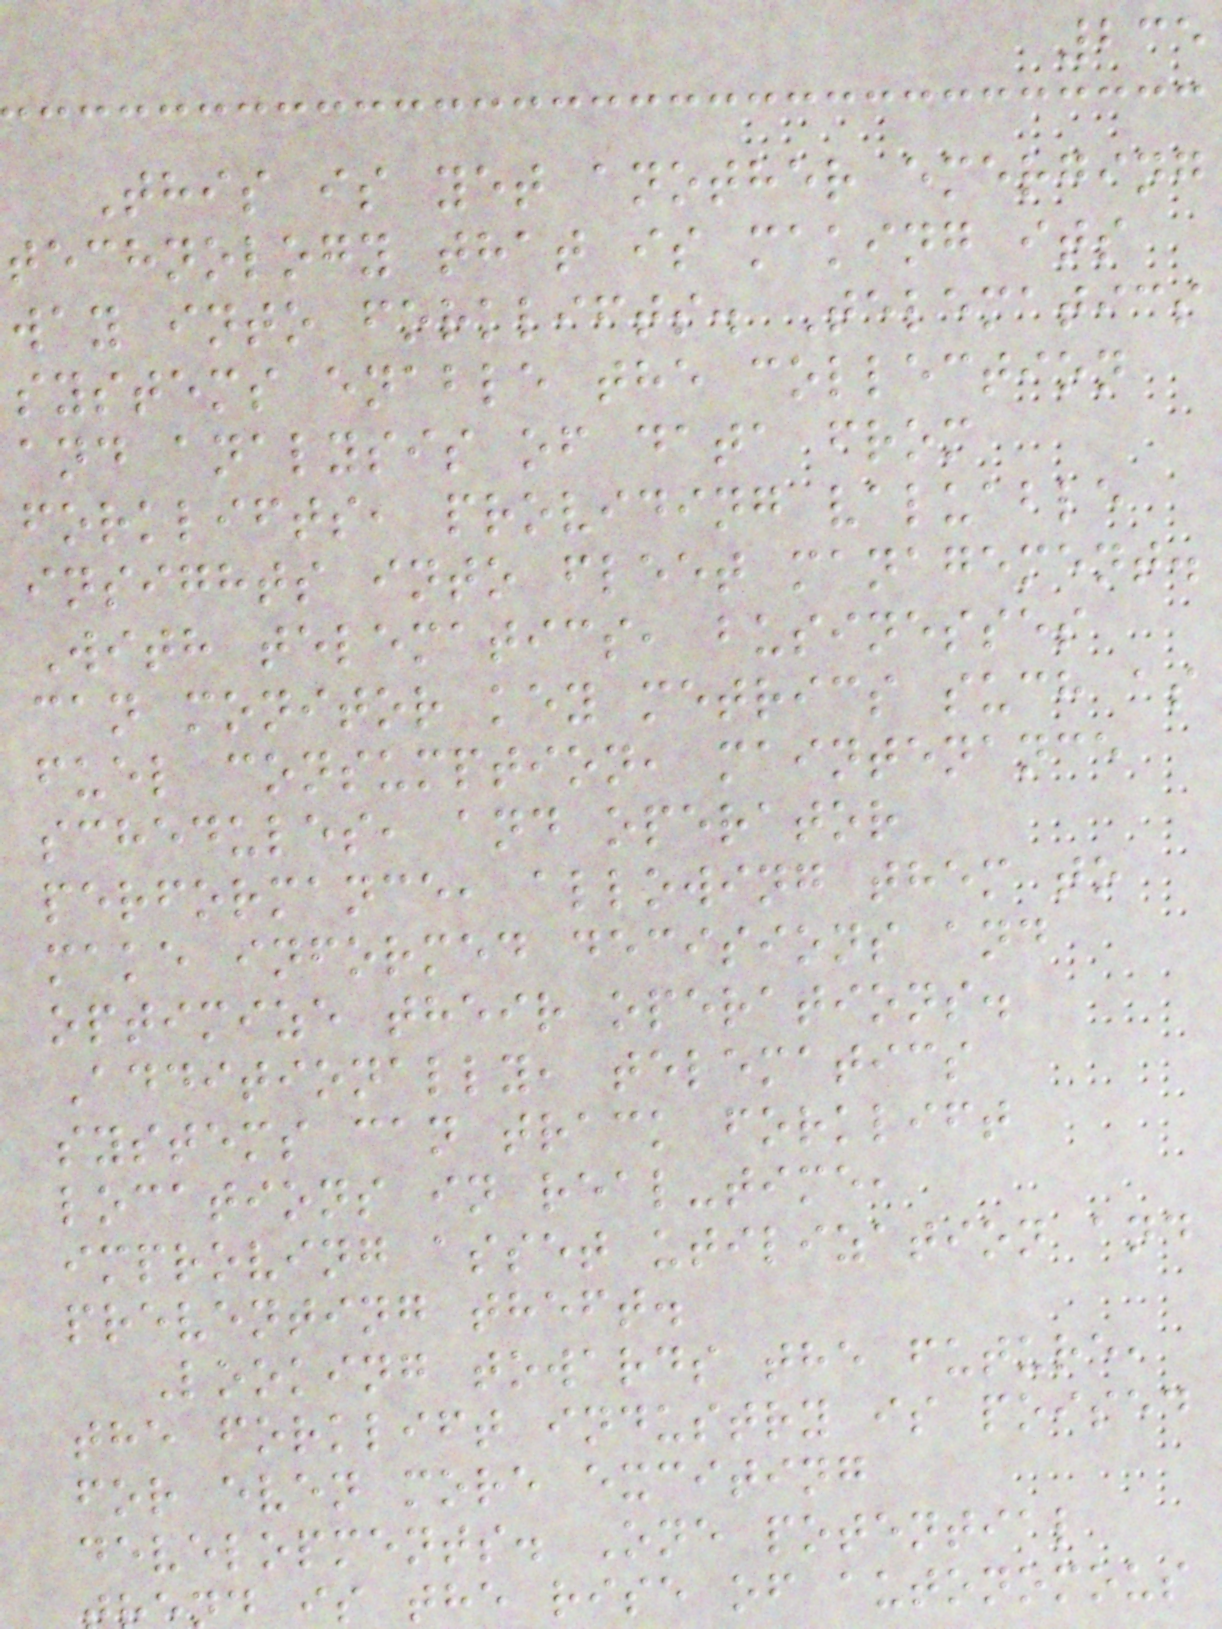235
This is yet another emerging
technology that is making its
way into forklifts. Telematics
systems enable the collection
and analysis of data from
forklifts, providing valuable
insights into fleet management.
With telematics, businesses
can monitor key metrics such as
fuel consumption, maintenance
schedules, and operator
performance, allowing them to
make informed decisions and
optimize their operations.
Additionally, telematics
systems can track forklift
locations in real-time,
improving asset utilization and
preventing theft.
Looking towards the future,
the forklift industry is poised
for even more exciting
developments. One potential
is the rise of autonomous
